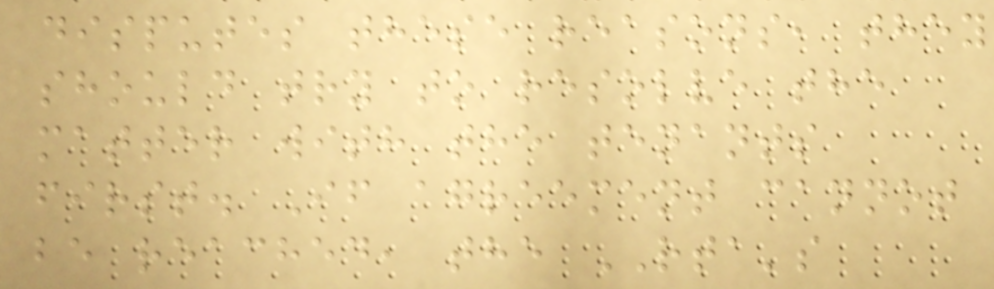disputes these reasons, they
should try to resolve the
matter with the tenants
first. If agreement cannot
be reached, the RTA's
